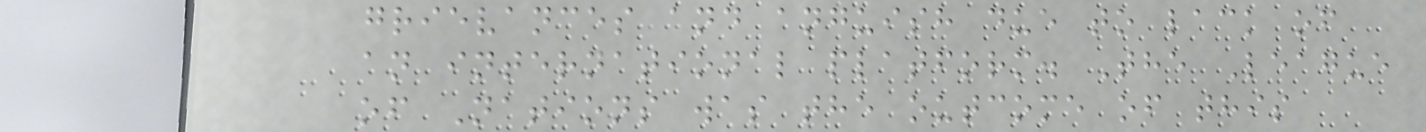grievances and anguish due to lack of
an international platform. The League
of Nations was the outcome of this
